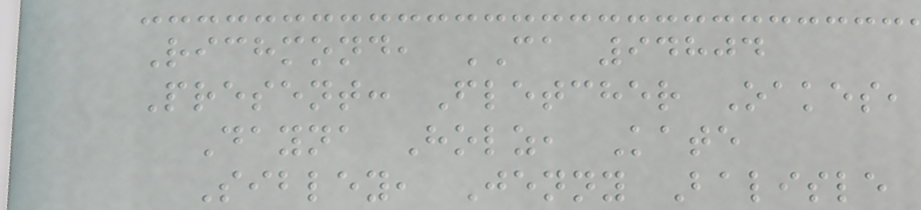Richmond, CA 94804
Present: Fletcher Oakes,
Dayna Holz, Kate
Sibley, Jenny Balisle
